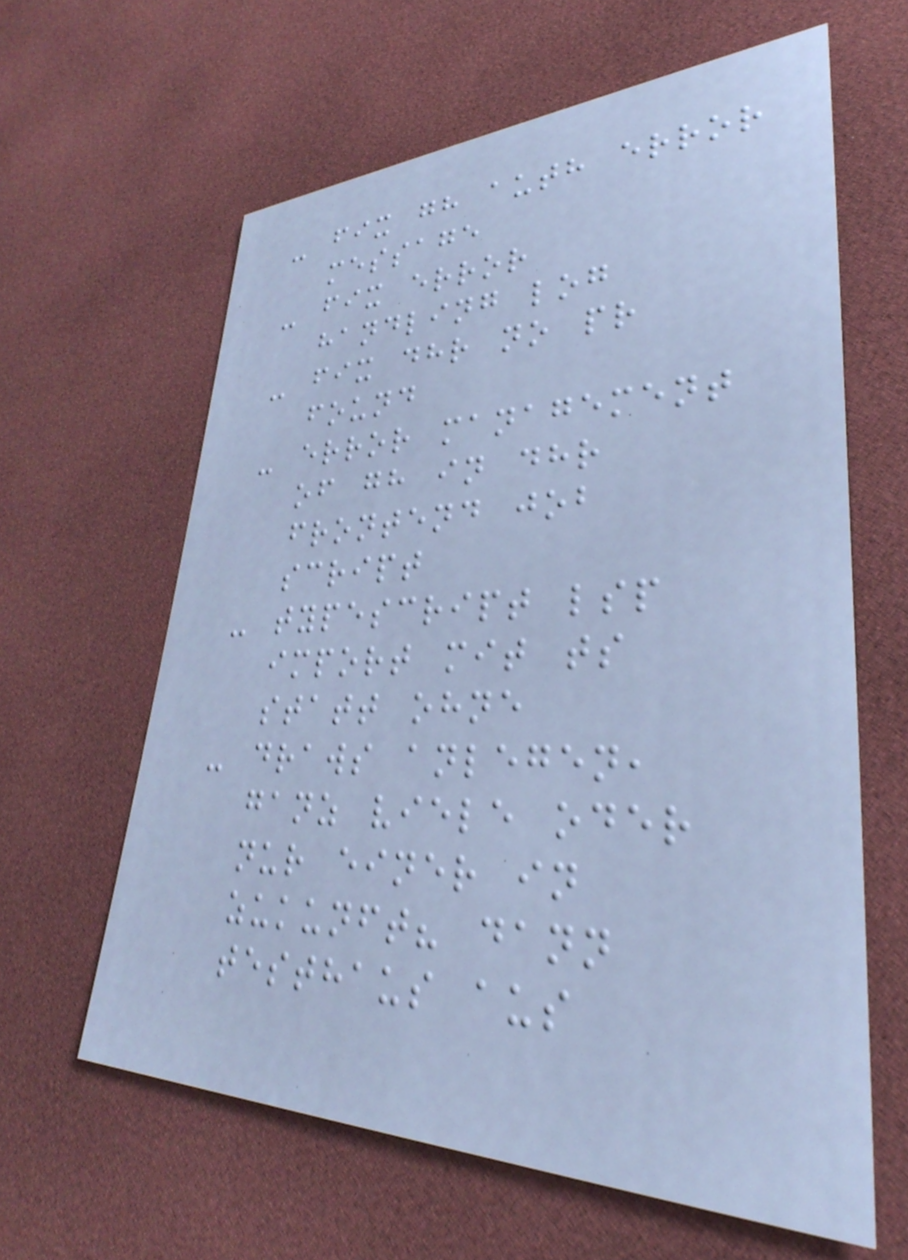- fix gh auth error
message
- fix error
handling log
- fix dhr no pr
found
- error management
of gh in dhr
frontend job
script
- typescript lsp
import mit ts
statt ohne
- draws anlegen,
ganz viele oder
nur einer in
zukunft? dann
testhaus aus
